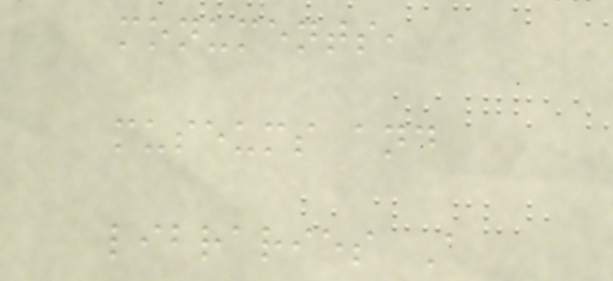monuments,
museums and
libraries A
